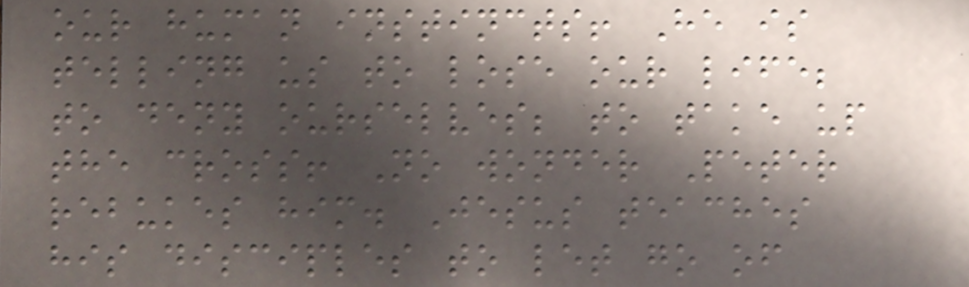our human instincts! He is
telling us to lose our life;
to deny ourselves; to take up
the cross! No wonder Peter
rebukes him. Jesus teaches
his disciples to let go of
